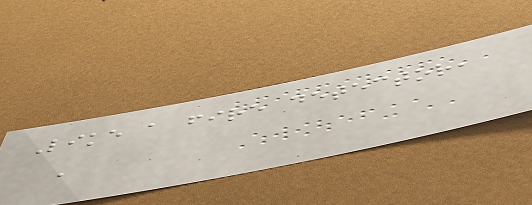Like a fire detector,
a
